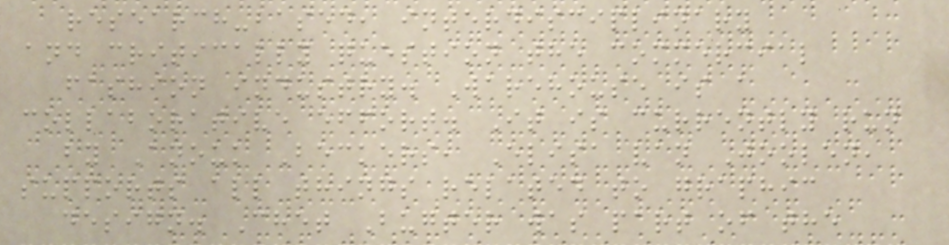research-based, interdisciplinary
and critically question the commercial
fashion industry. Warehouse is a
collaborative effort. It is currently run
by Anouk Beckers, Elisa van Joolen,
supports all things related to graphic
design. Chet Bugter was part of the
